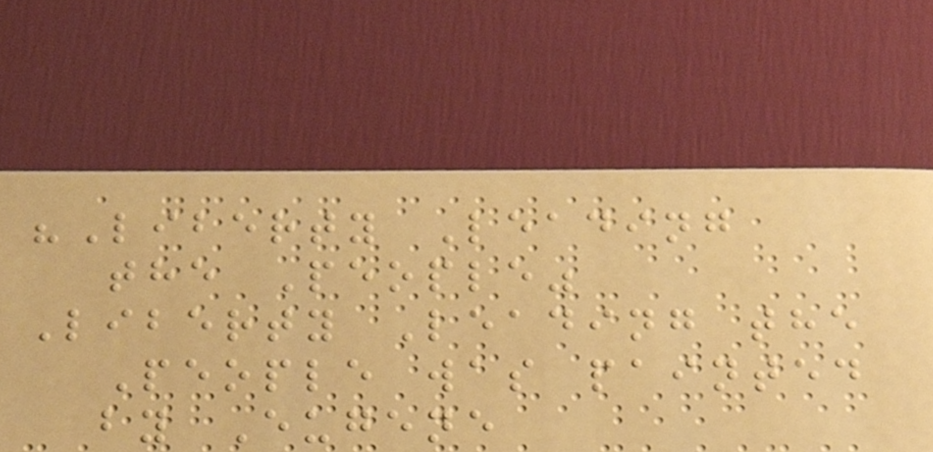"Liberty Leading
the People"
Liberty Leading the
People was painted
by Eugene
